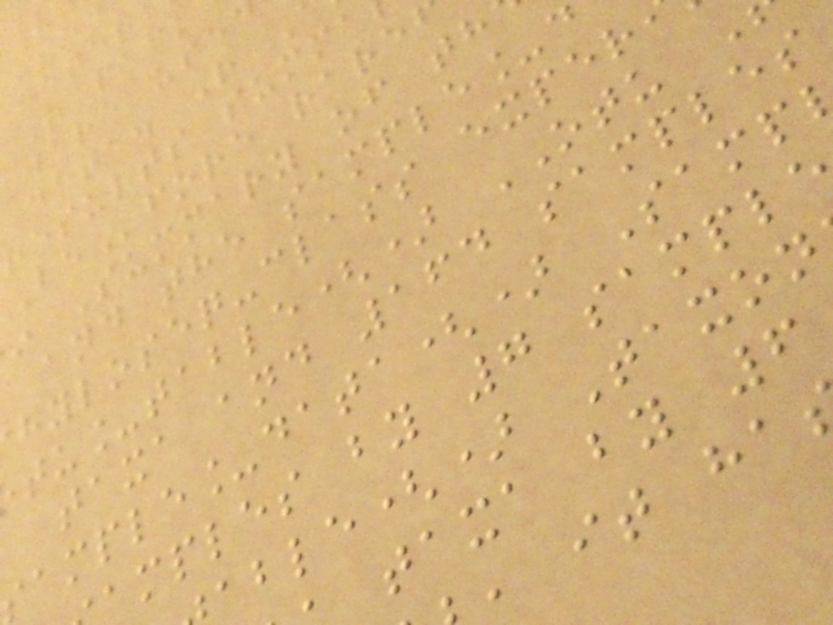results summa
fore rare
Summary of th
and the sample_d
hyloseq-class exper
tu_table() OTU
taxa and 164 samples
ample_data() Samp
amples by 7 sampl
able() Taxon
taxa by 6
